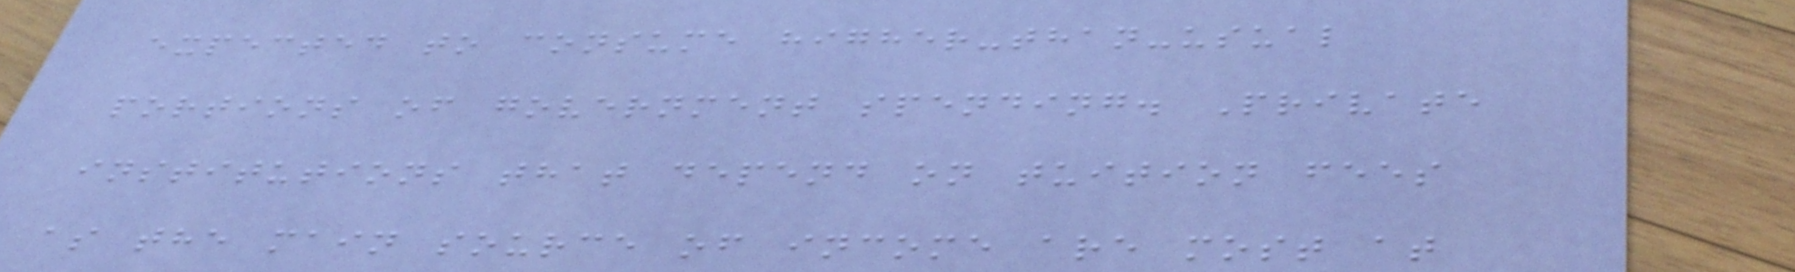expected to consume higher-than-usual
portions of government spending. Private
institutions that depend on tuition fees
as the main source of income are most at
